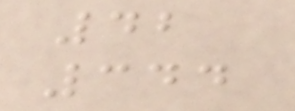42
344
